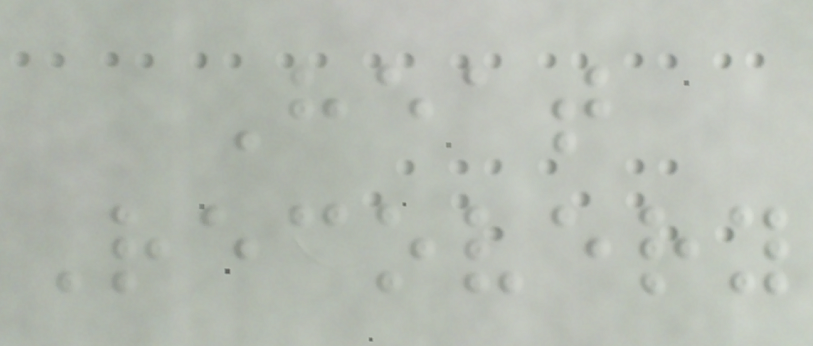Heat
Recovery
